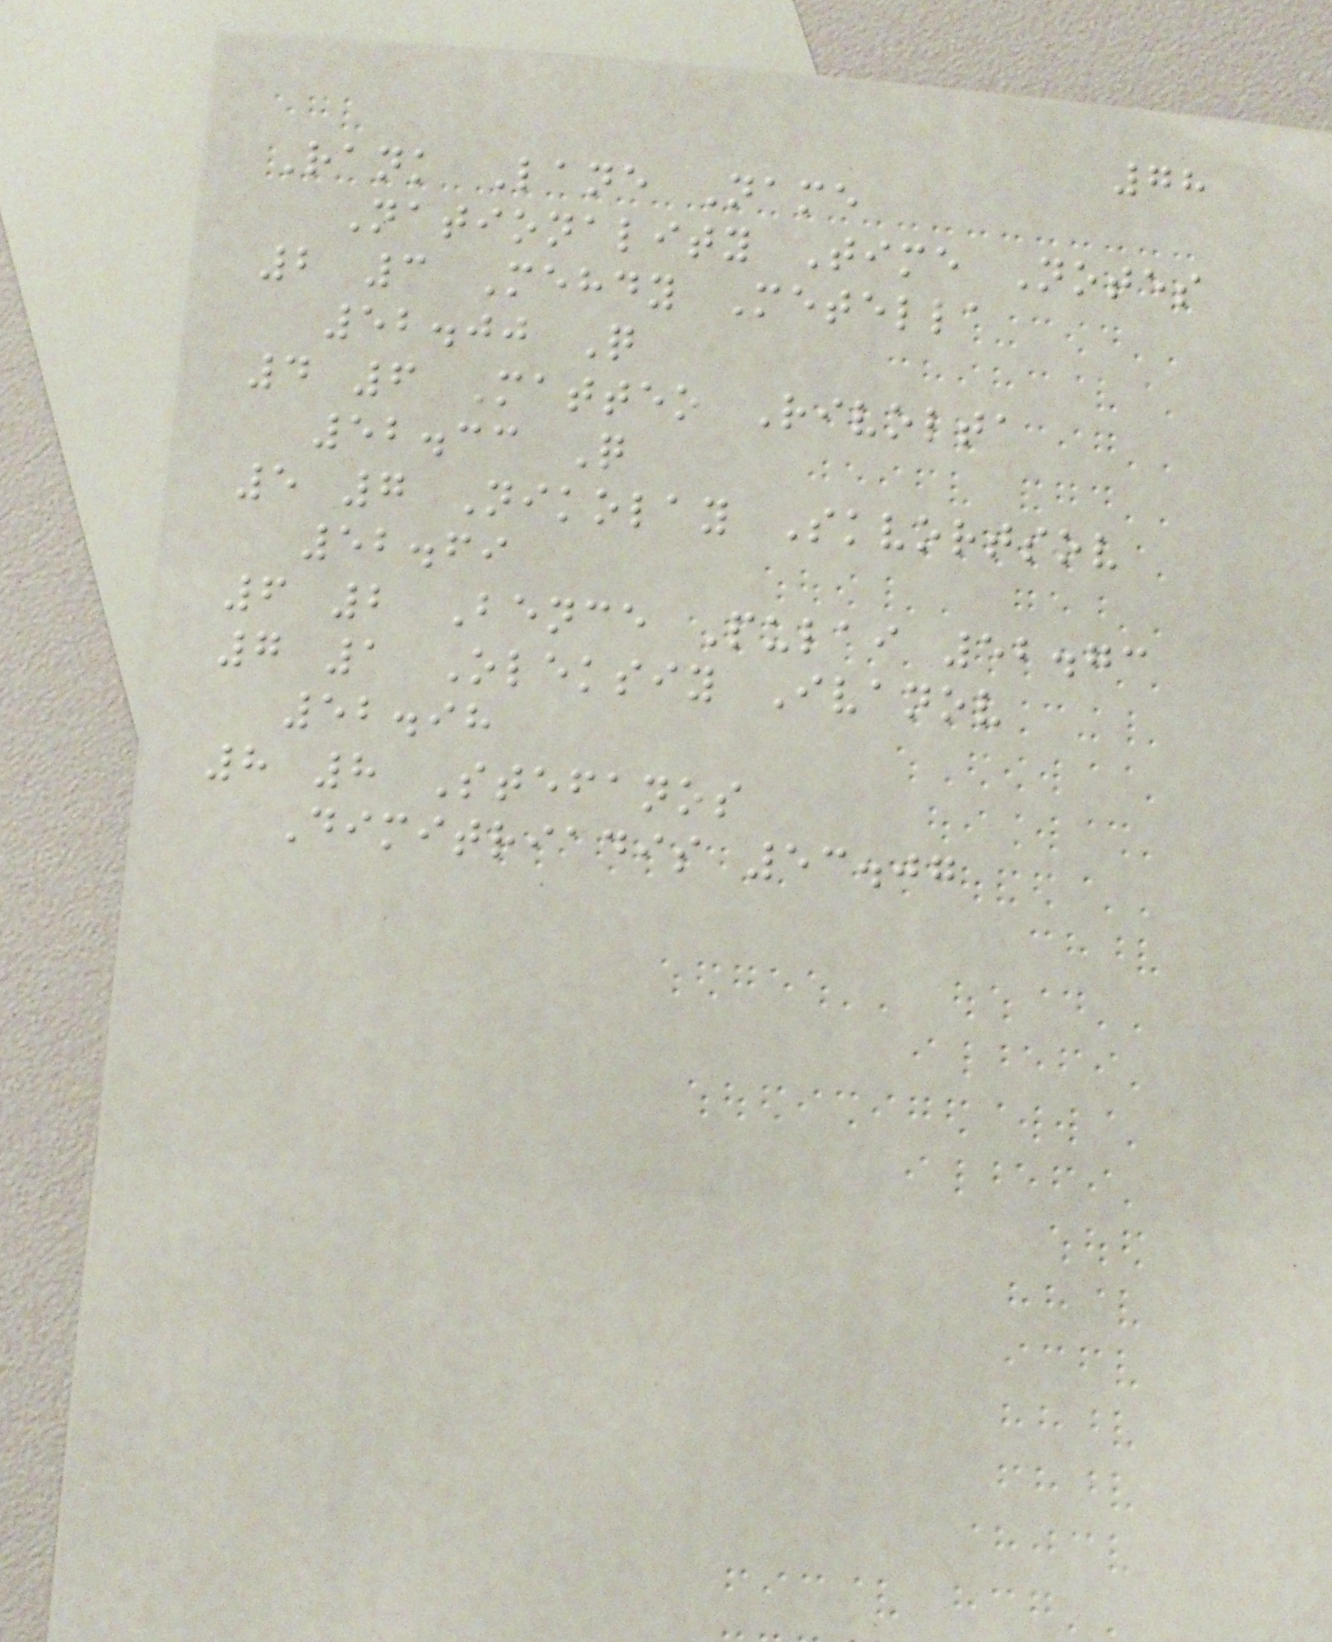78
Rank Lane Name
Nationality Time Notes
2 3 Mehdy Metella
52.00 Q
4 6 Matteo Rivolta
52.33 Q
5 7 Nikolay Skvortsov
52.69
6 2 Bence Pulai 52.73
7 1 Oleksiy Ivanov
52.98
8 8 Stefanos
Dimitriadis 53.07
